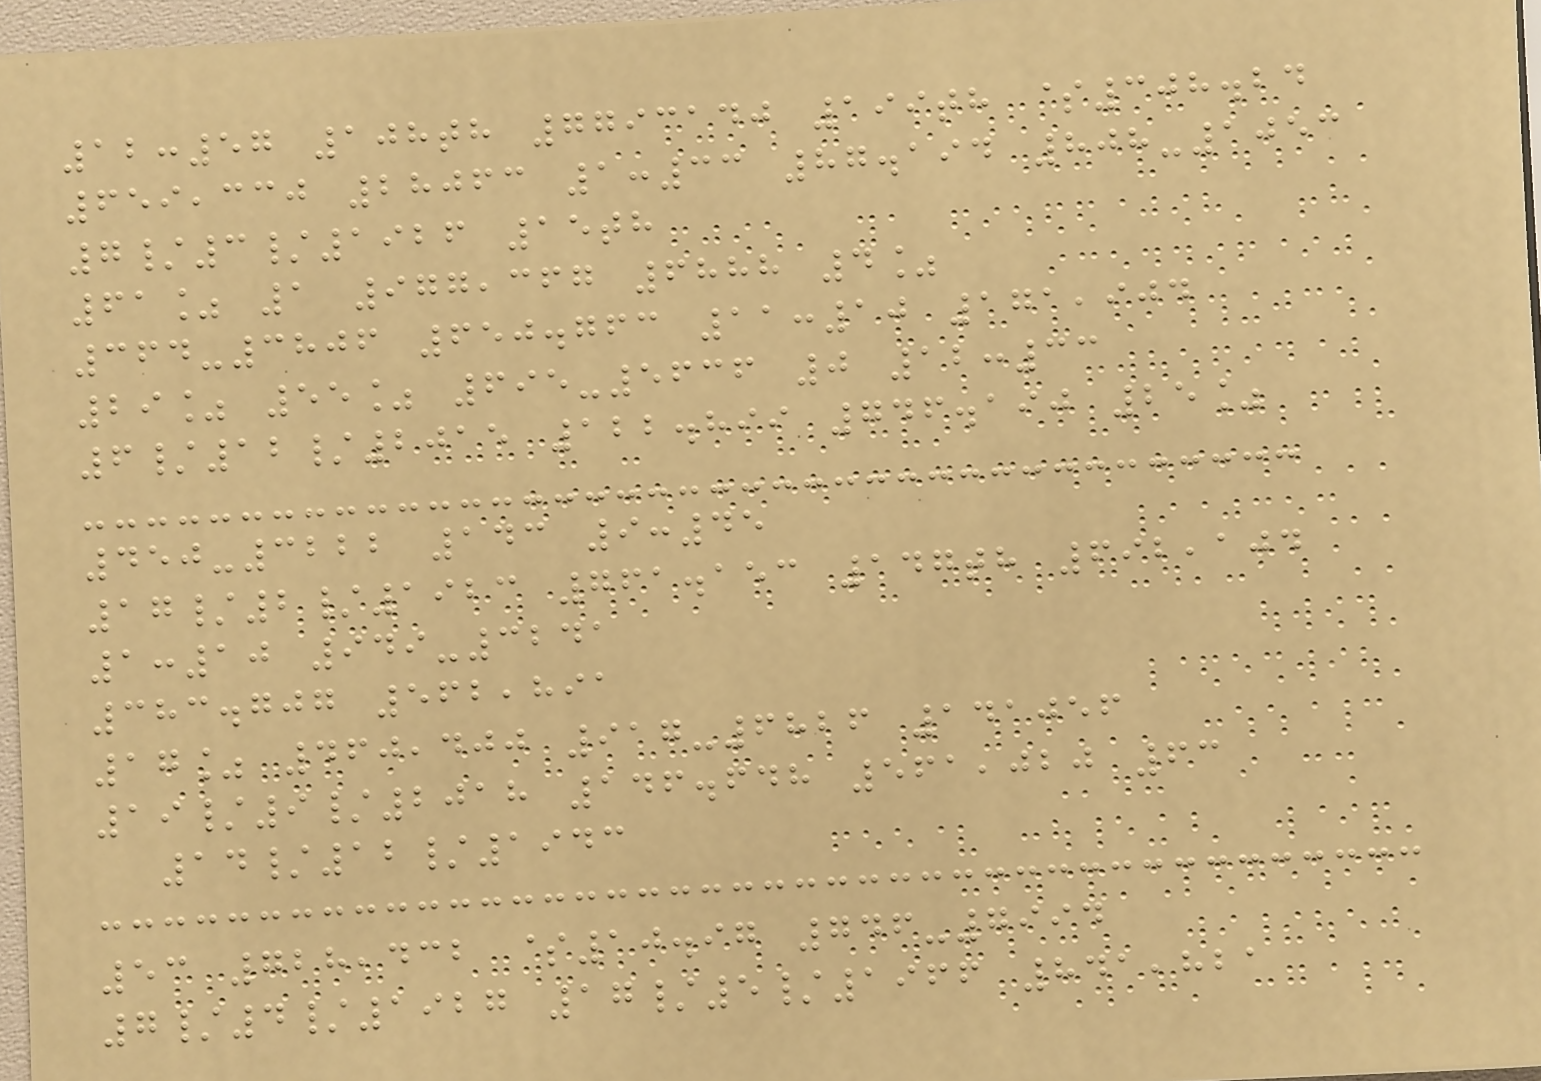12:57 108th 7793140 199th $308.24
659,330 28063 1:33 87.194 808-1053
7/3/1926 15th
61% 1 977,367 6888 4%
364-3806 650.763 11:10 171,904
29% 55% 695-5636 0 12:33
6/12/2015 122.899 746.190 25%
450-3222 143 9:45
17/2/1923 761.153 147th 692,104
1:10 949-3241
383.707 562,891
17% 460,400 917-6826 141056
19/9/2018 146.648 561,020 63
14/12/1943
53 728,432 $10.97 746-7994
7/4/1927 17/5/1966 841,821
